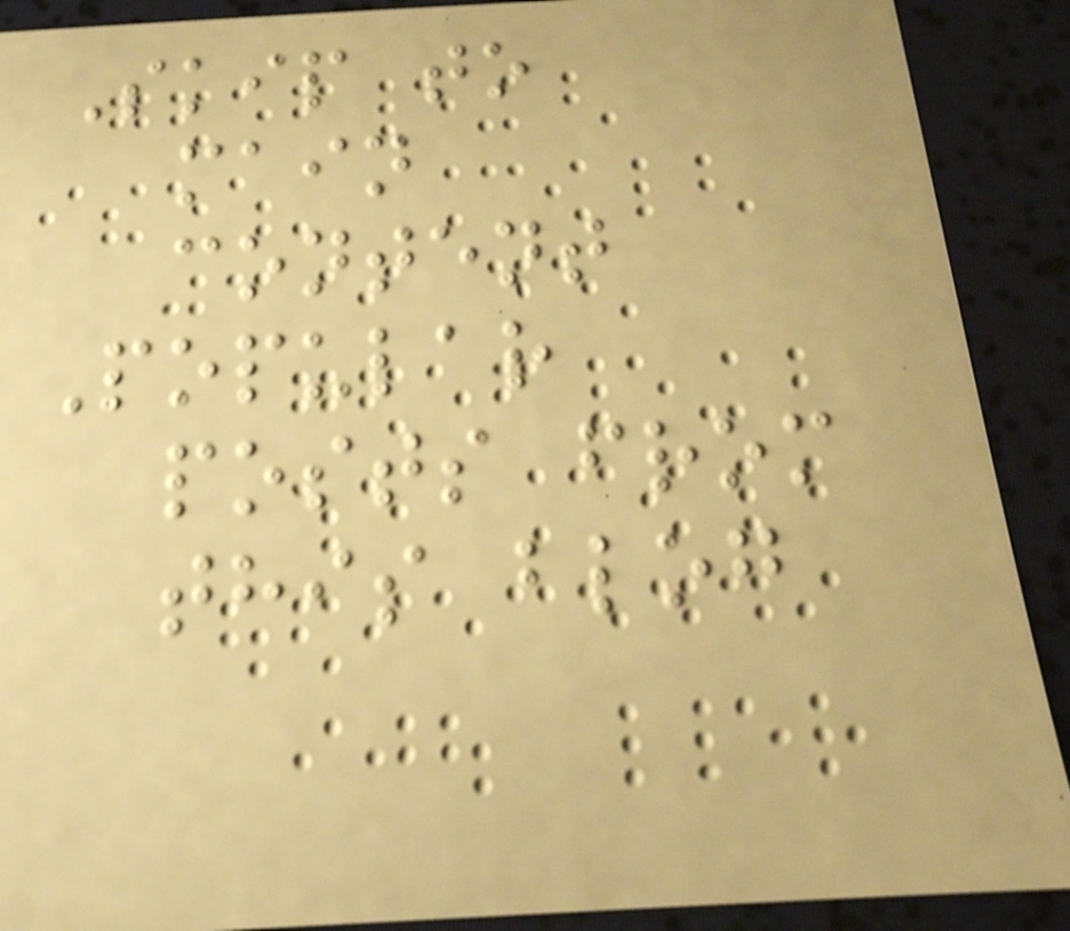Skip to
main
content
Popular
posts from
this blog
